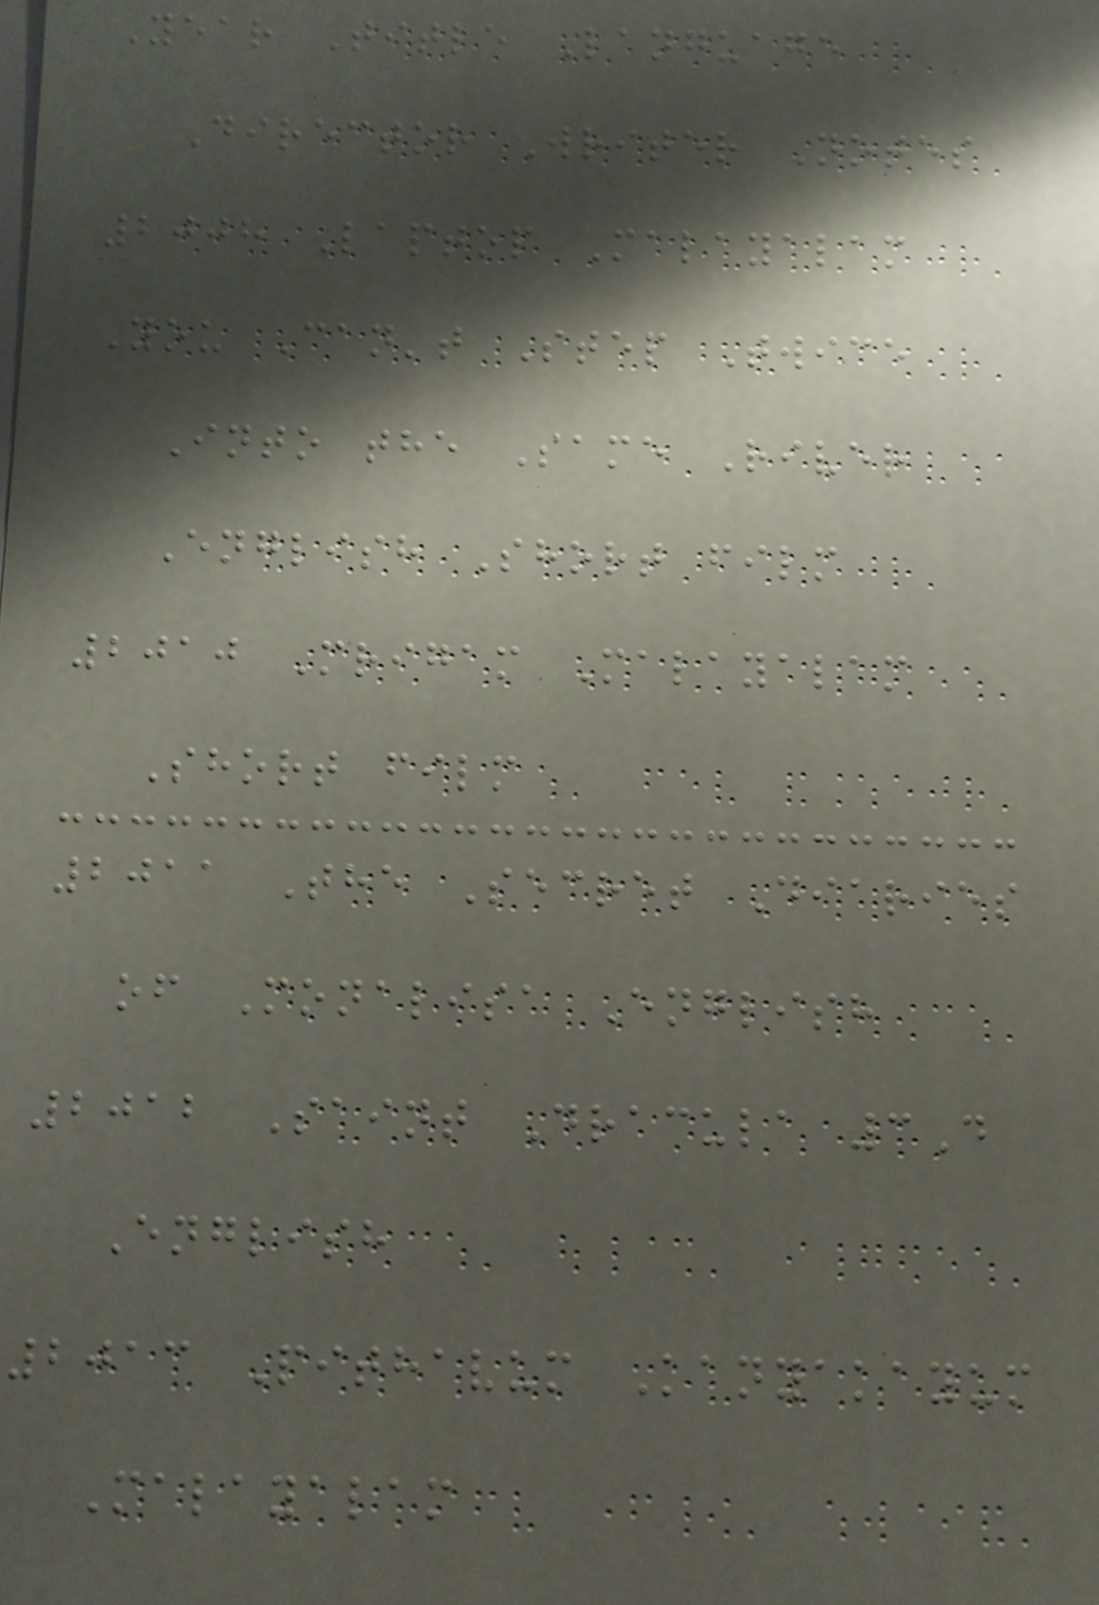Year Title Language
Director Writer Notes
2008 Laptop Malayalam
You Can't Step Twice
Into the Same River
English Short film
2010 Mrigam Malayalam
Short film
2011 The Secret Diaries
of Monalisa English
2012 Saint Dracula 3D
English
2013 Pithavum Kanyakayum
Malayalam
